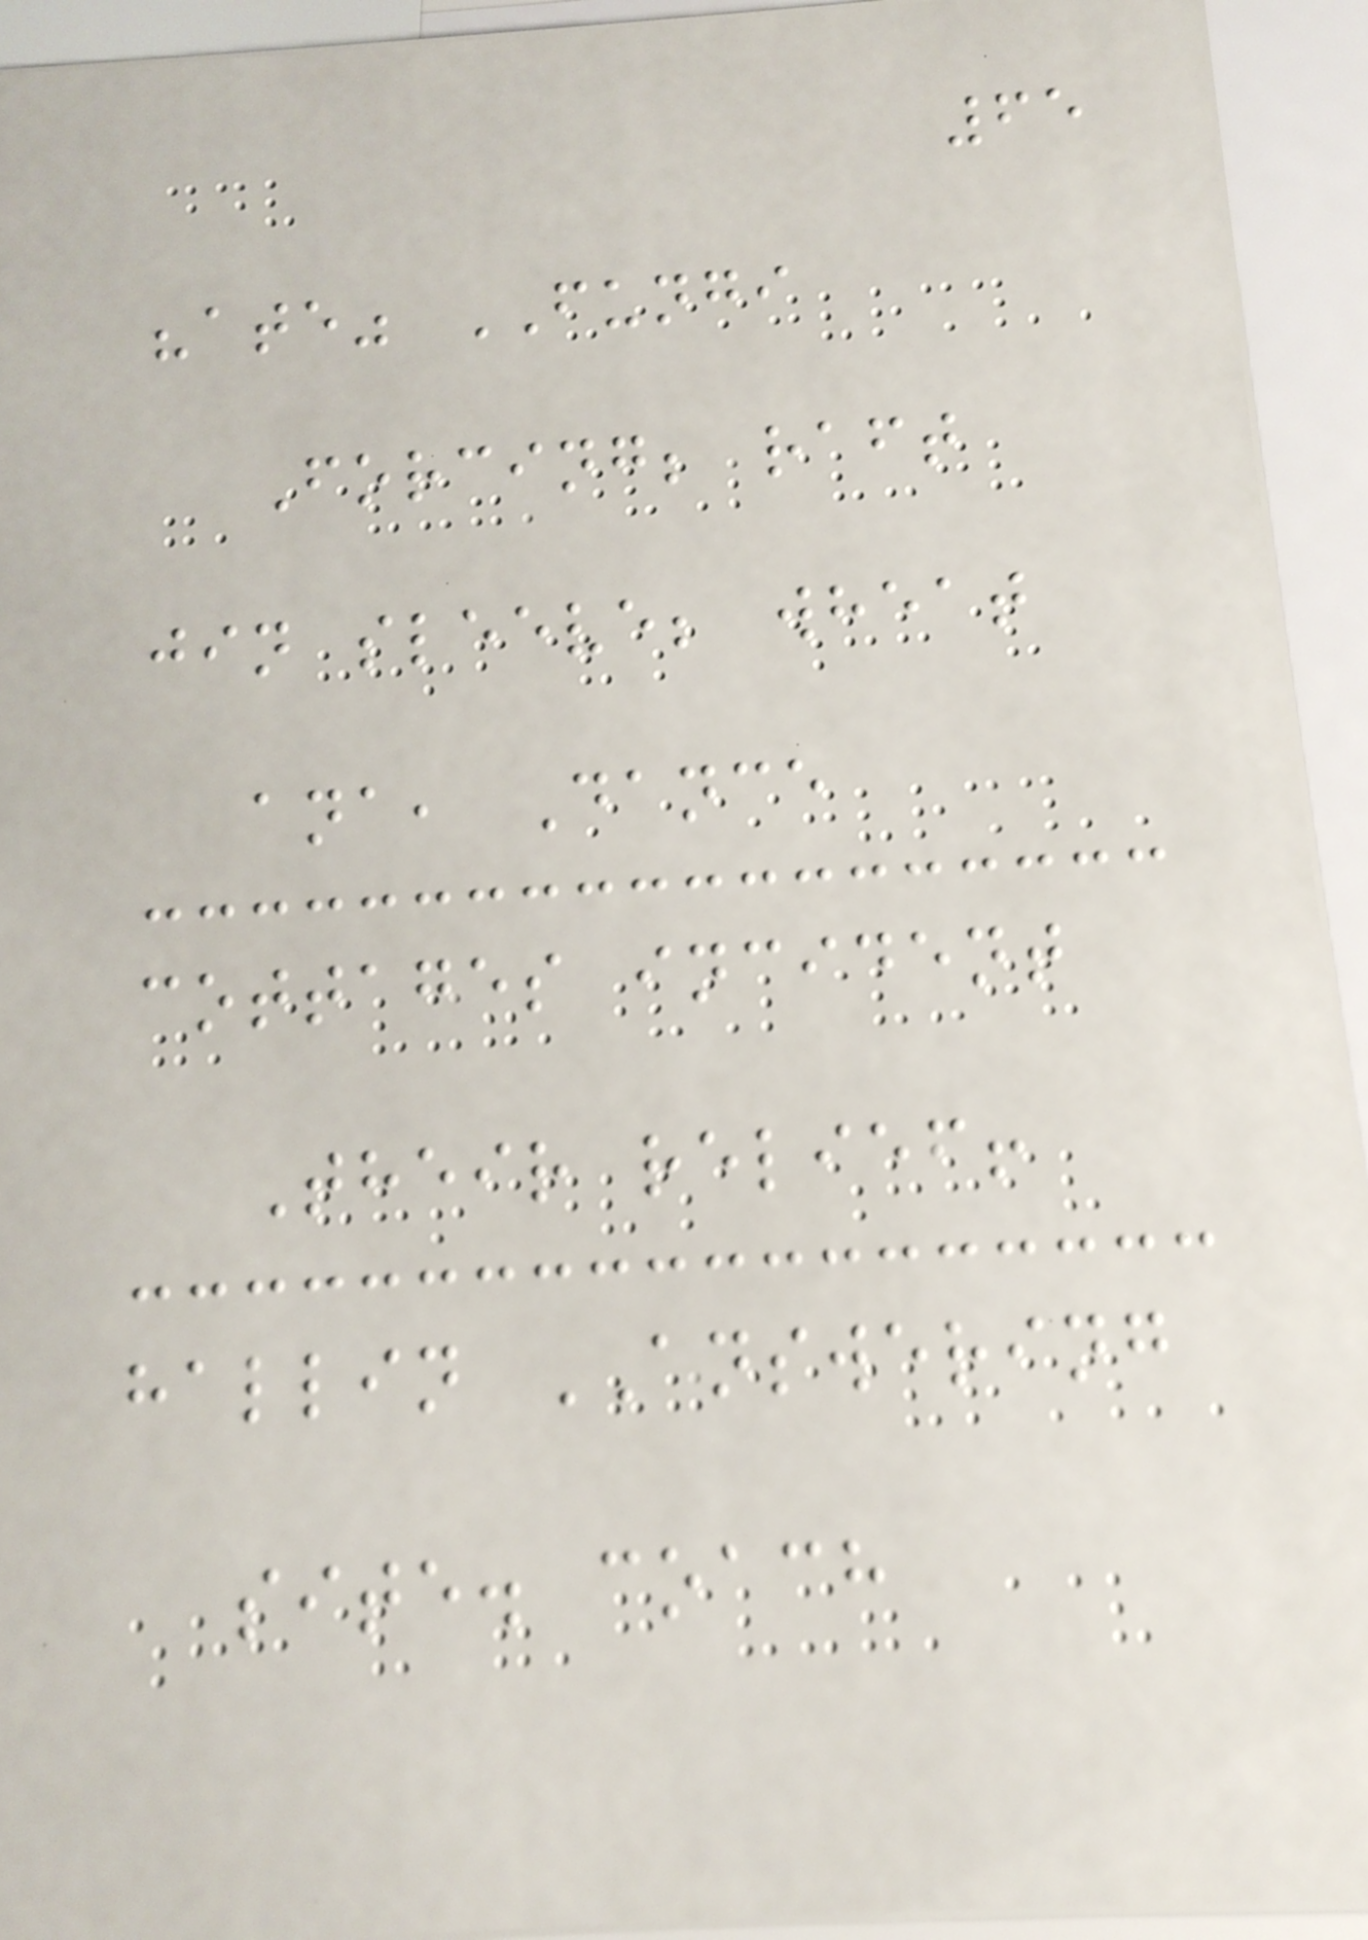65
"ate" FUNGI
Forcing; raft
jin sleeve; wheat
ana, Dance
cottages incident
Their relief!
hallin ANSWERING
site. coach
